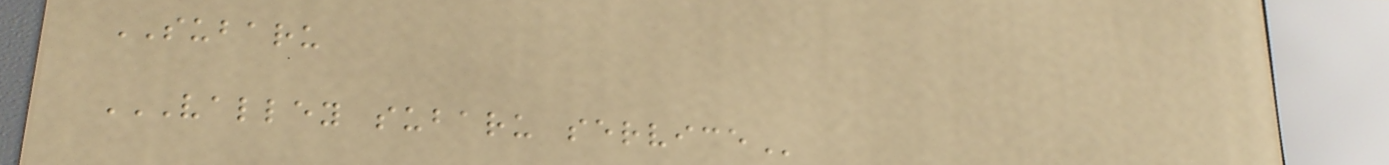SUBARU
VALLEY SUBARU SERVICE
